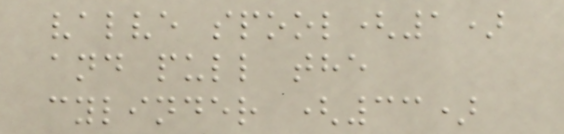valve spool(1)
and pull the
cylinder (33)
